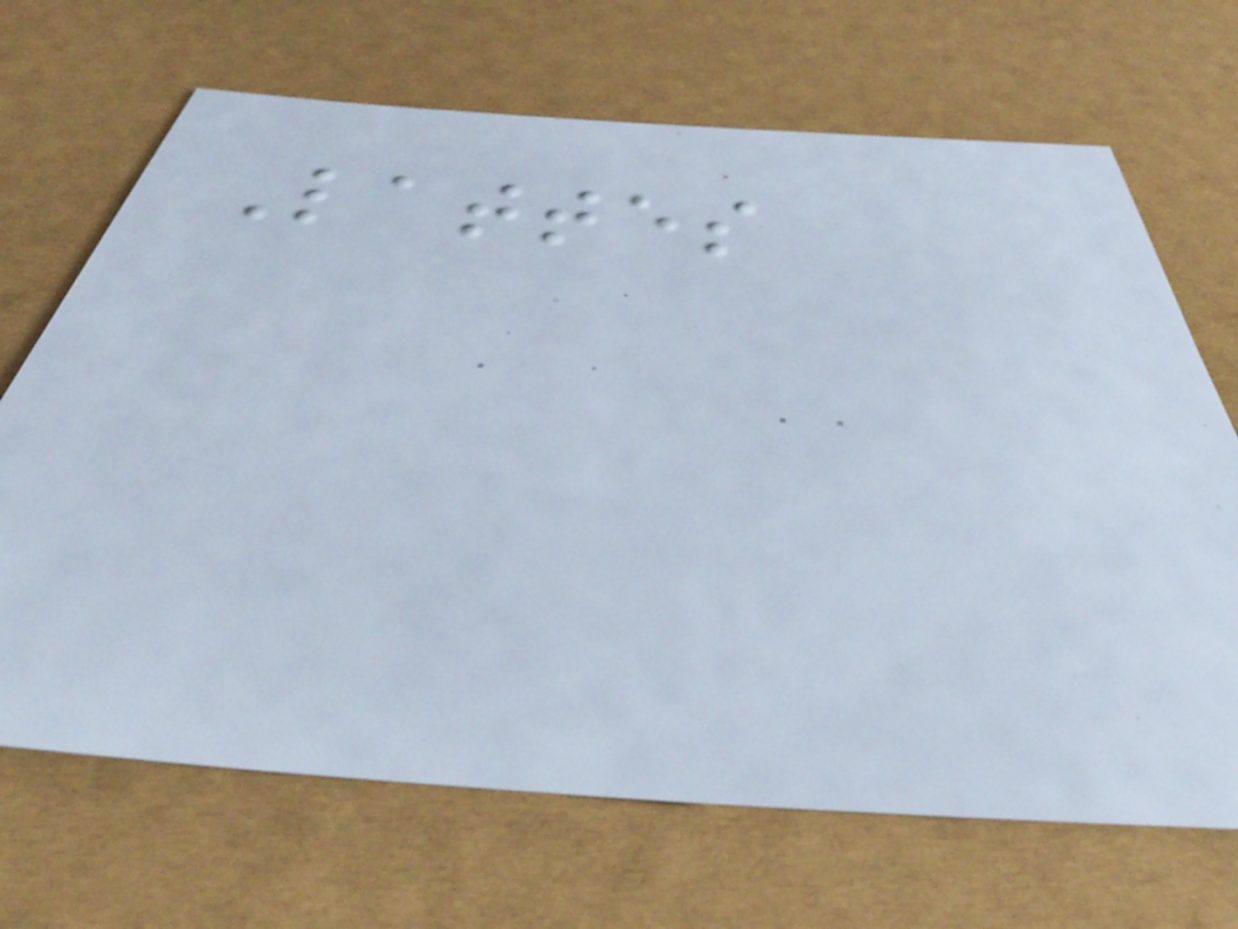Lattes
